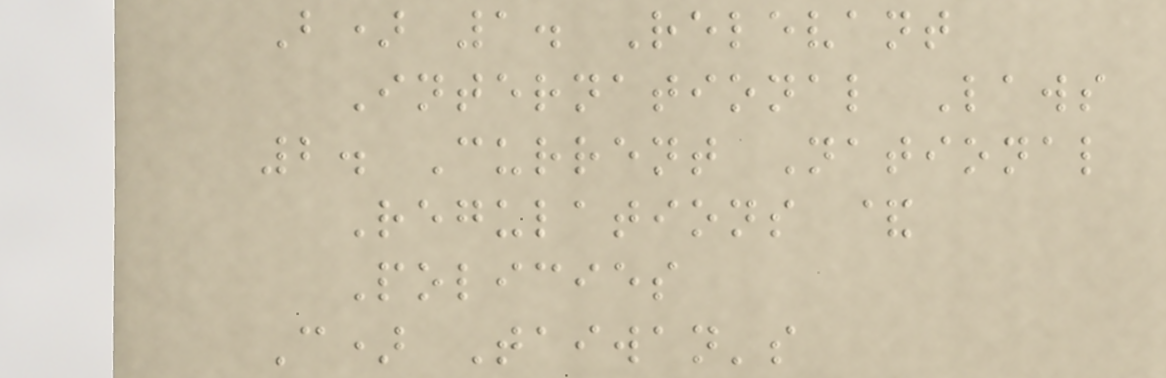B) 1. Relevant
International Laws
2. Current National
Regulations &
Policies
C) Taiwan's
